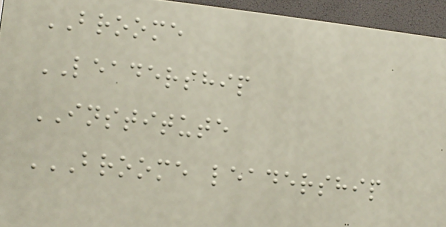BROOME
LEADERSHIP
INSTITUTE
BROOME LEADERSHIP
